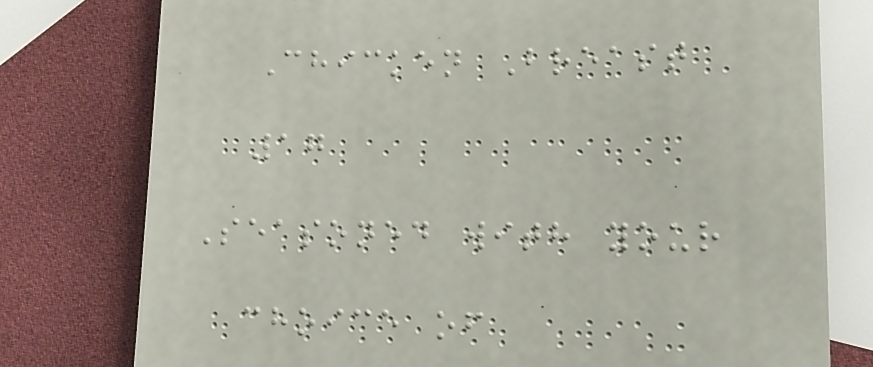Chicken Breast
17
Seasoned with your
choice of
